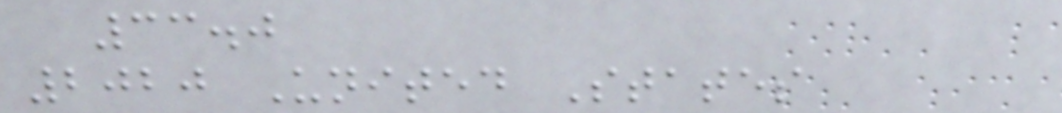33.0
2020 United States
